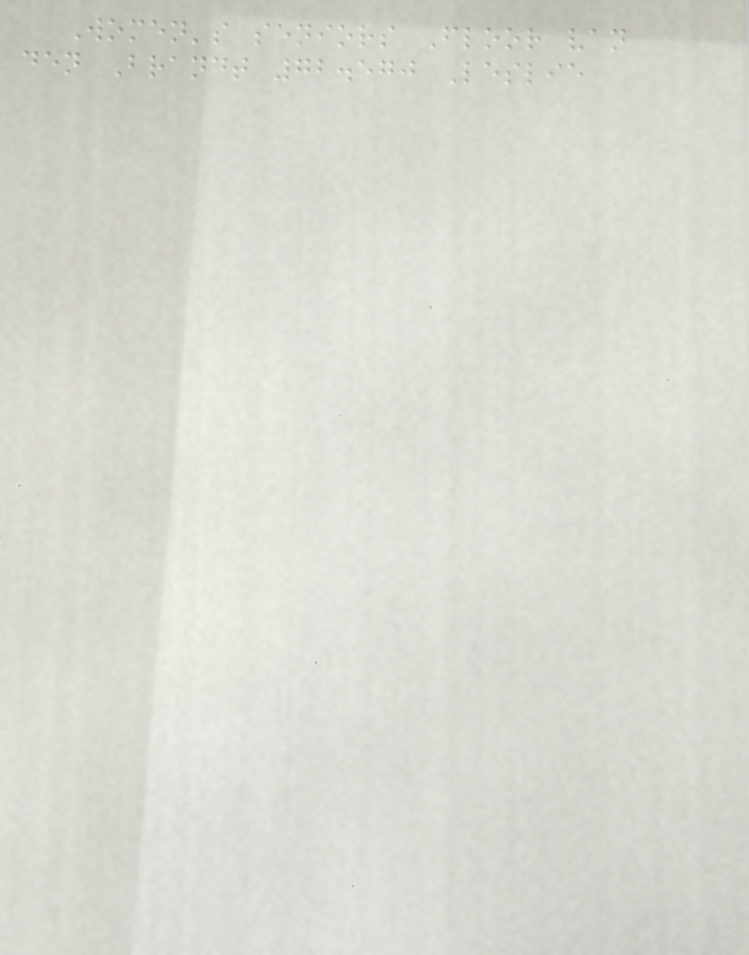Women's seniors Floor van
den Brandt 72.570 Leslie
